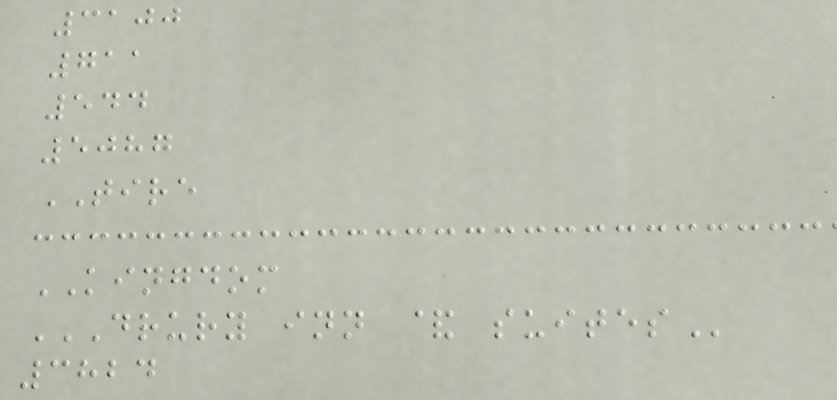3100
711
544
5087
TIRE
KINGDOM
DRURY INN & SUITES
3824
